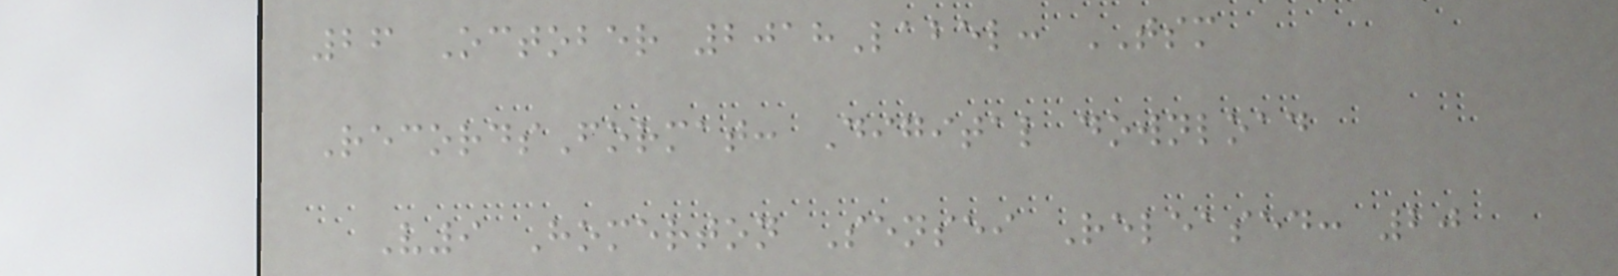26 October 2018Label: TSM
RecordsFormat: Digital download
V9 Homerton Sensei Released: 20
